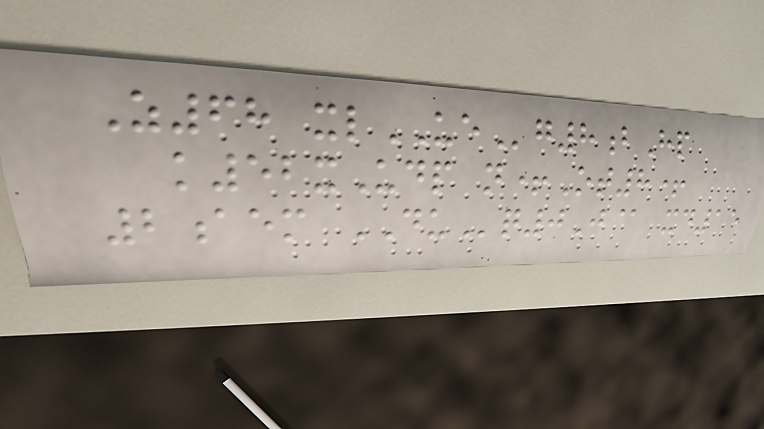Z68 xlUEg8bHp
k52xUdp n+Ot8+
2aem DUq0J@ xd15
